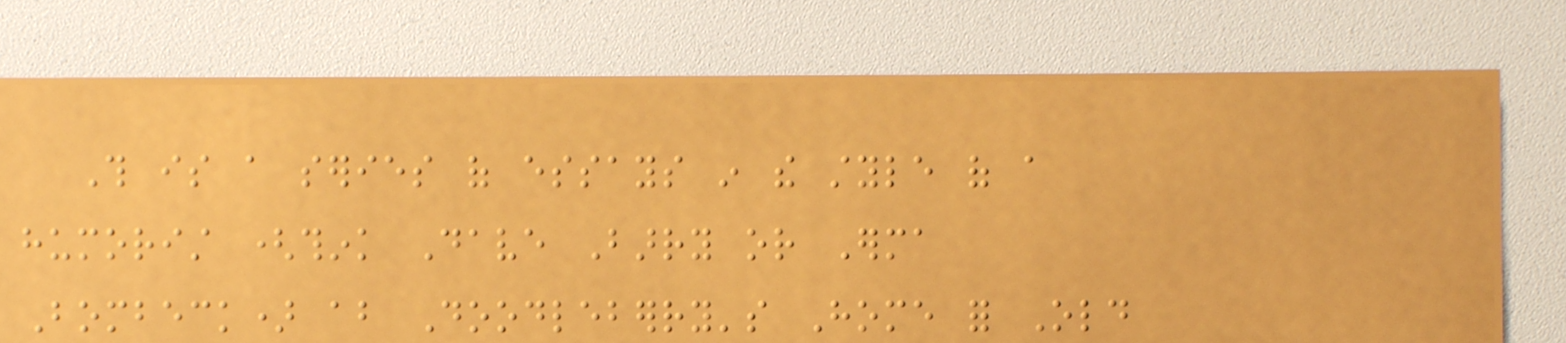This is a series of essays in the style of a
humorist (think Dave Barry or Erma
Bombeck) about Doodleberry's Home for Old
